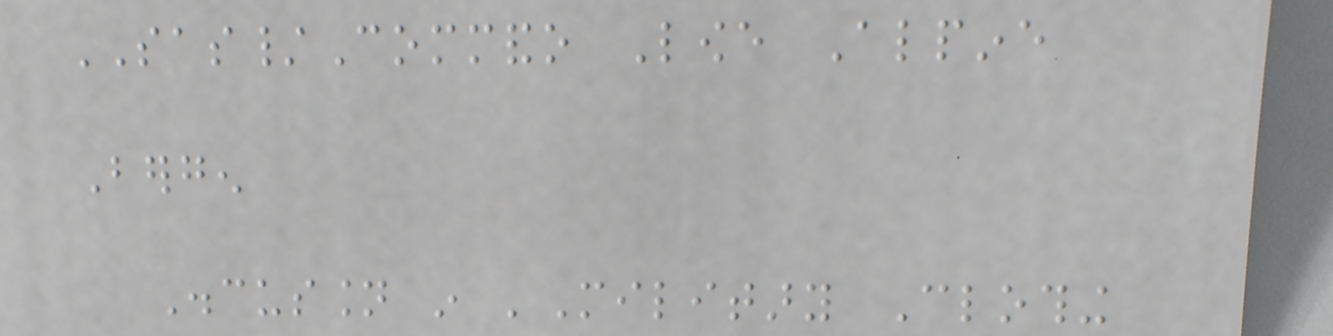SAS/Commando Lowe Alpine
Bergen
Discussion in 'Military Clothing
